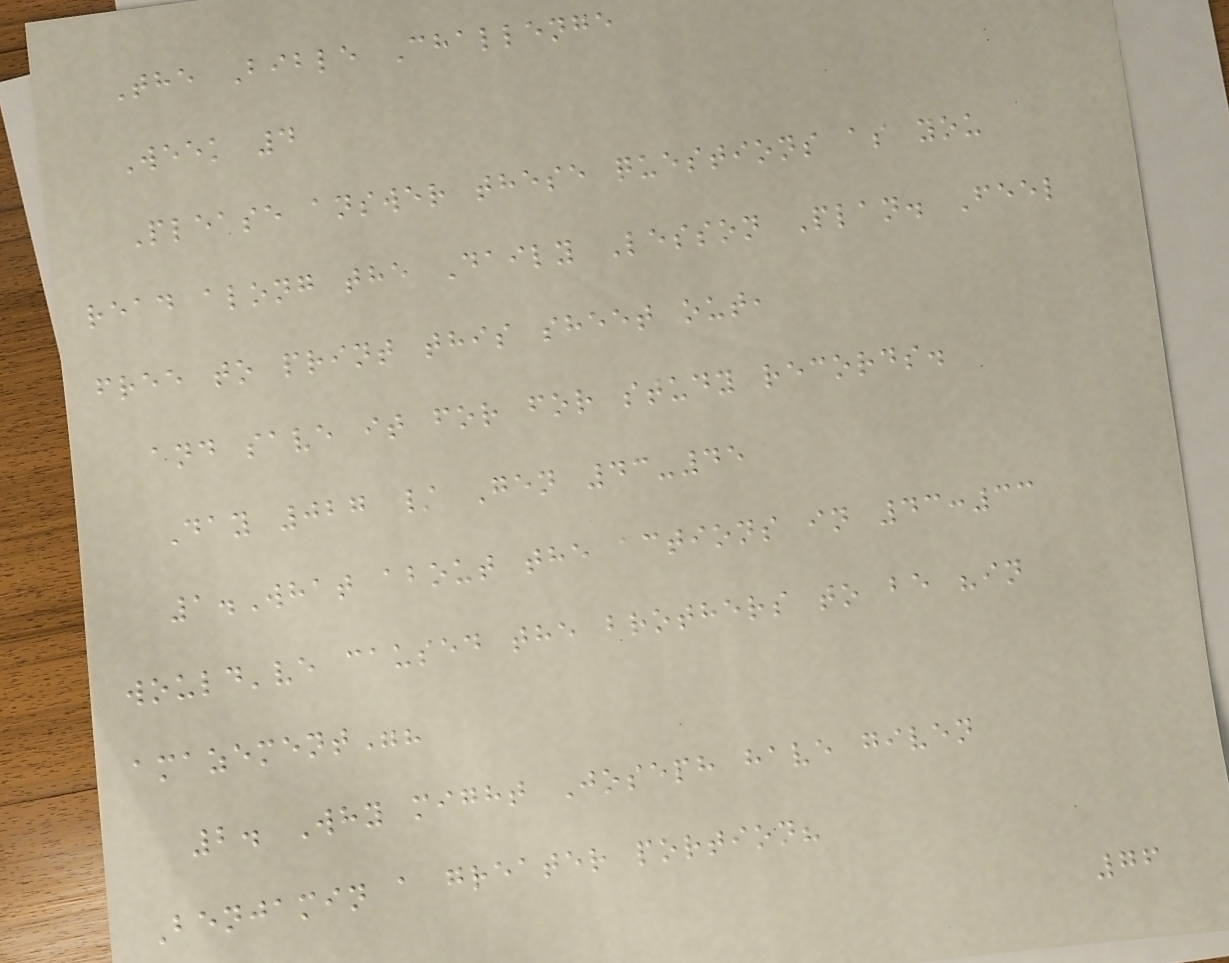The Bible Challenge
Week 4
Please answer these questions as you
read along the Daily Lesson Plan. Feel
free to print this sheet out,
and save it for for study records.
Day 027 / Gen 43-45
1.What about the actions in 43:33
would've caused the brothers to be "in
amazement"?
2. Why might Joseph have given
Benjamin a greater portion?
76
